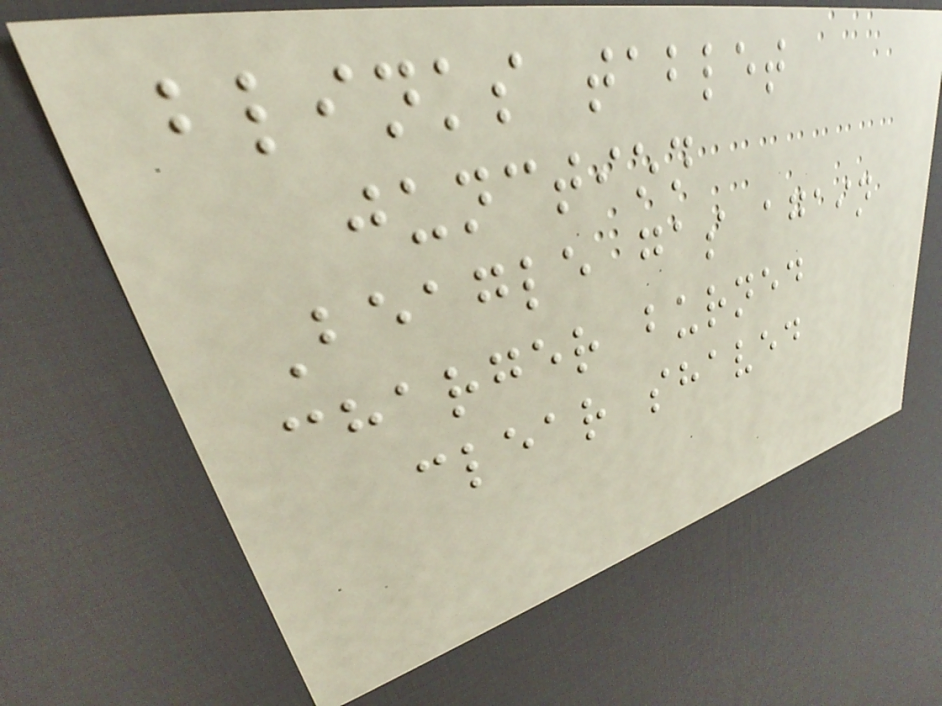blinks tablet
junction
Beagle gas again
charger burned
clear shaved
